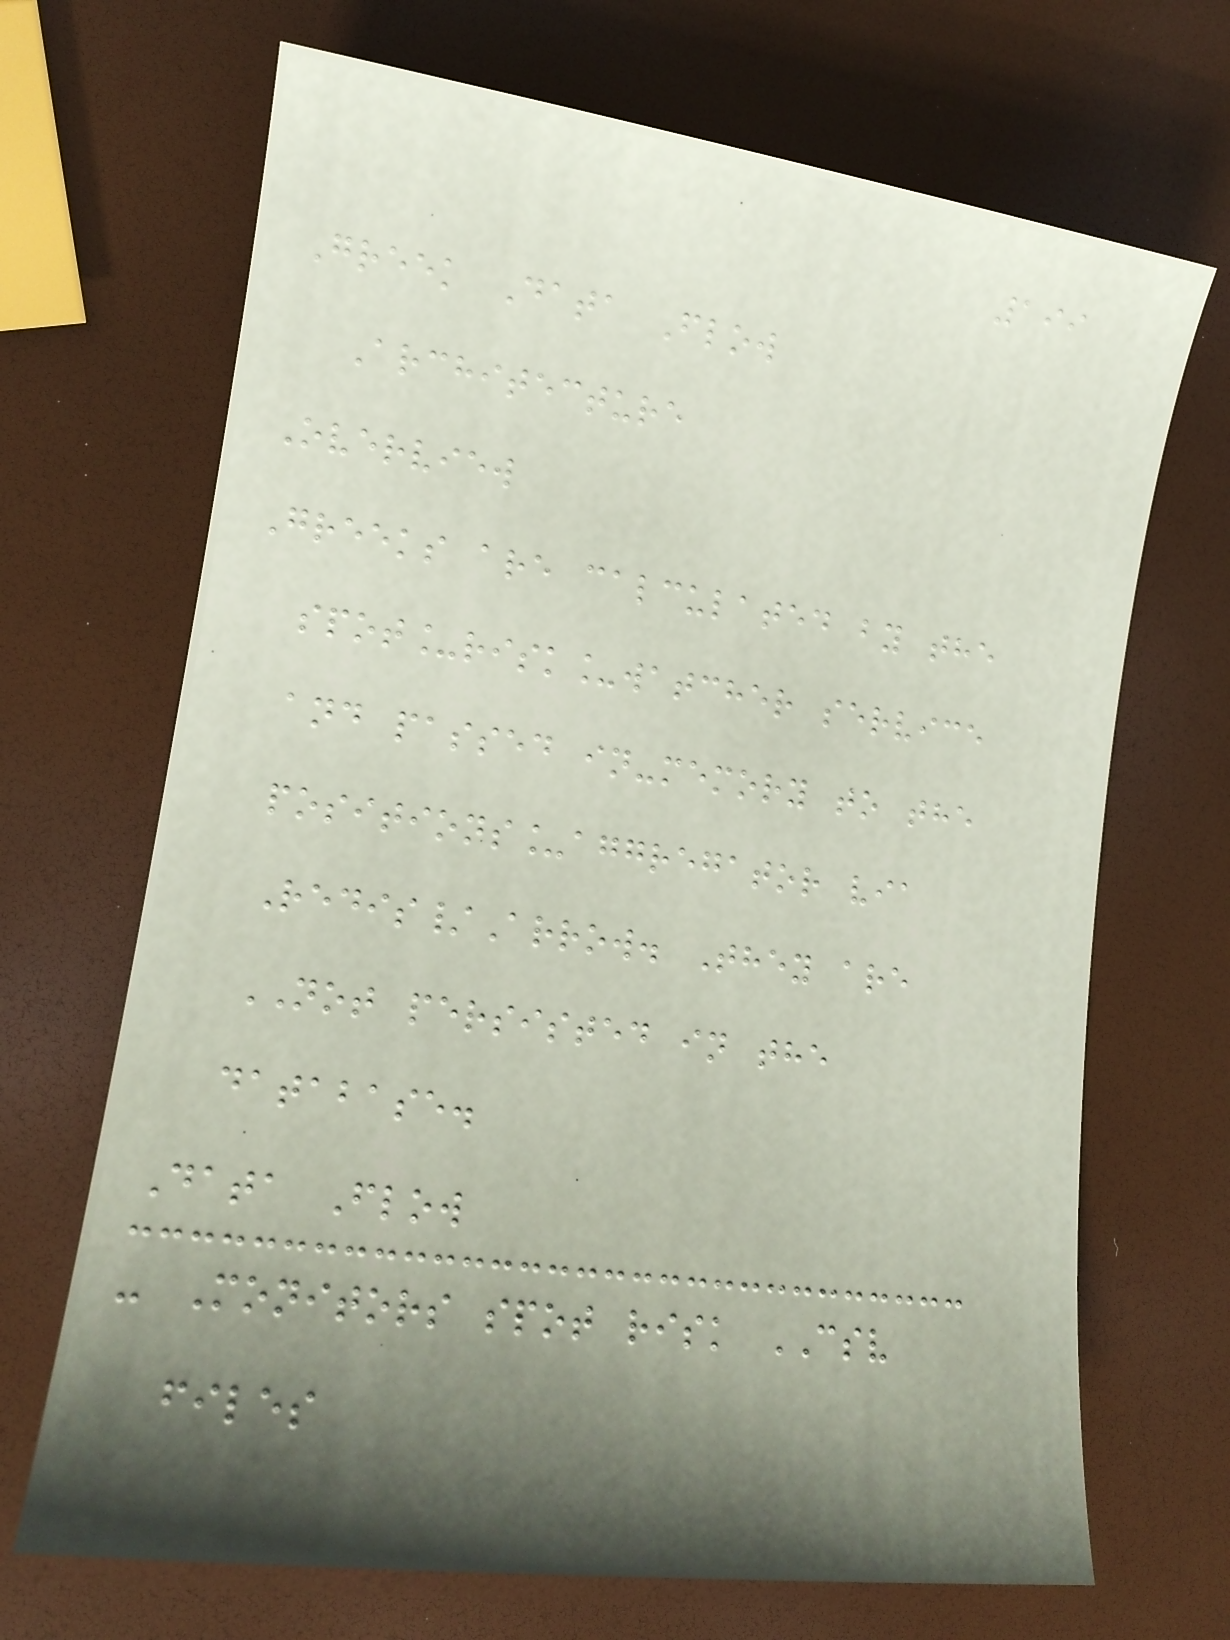199
Greek Data Flow
Architecture
Overview
Greeks are calculated by the
spot_risk_watcher service
and passed in-memory to the
positions_aggregator via
Redis/Arrow. They are
NOT persisted in the
database.
Data Flow
- Monitors spot risk CSV
files
